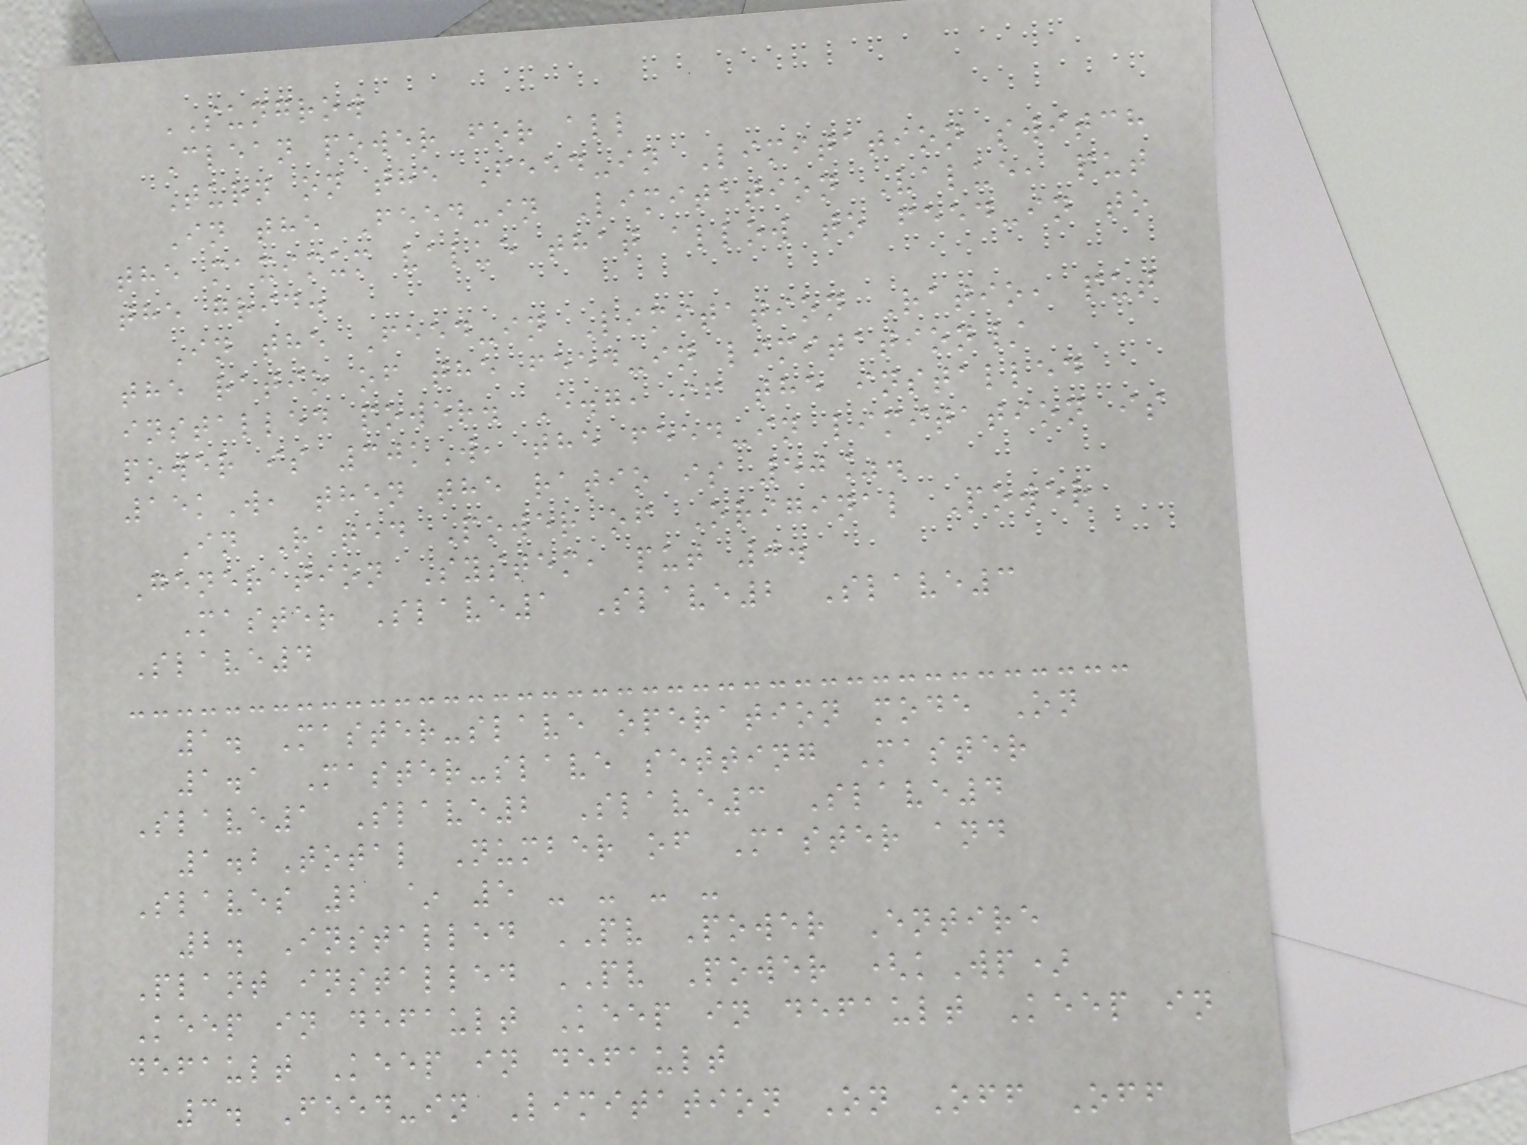SUNGROW
Clean power for all
Turn on the Feed-in Limitation switch
In the Feed-in Limitation Value, put
the maximum value that allow to feed-in to
the grid.
In the Feed-in Limitation Ratio, put
the ratio of the feed-in limitation/
installed power. E.g, if the installed
power is 30kW, the feed-in limitation is
15kW, then the ratio is 50%.
In Rated Power of Original Power
Generation System, put 0.
Master Slave1 Slave2 Slave3
Slave4
1. Master-slave operation mode On
1.1 Master-slave setting Master
Slave1 Slave2 Slave3 Slave4
1.2Total Number of Master and
Slaves 2 ~ 5 - - - -
2. Installed PV Power Entire
Plant installed PV Power (kWp)
Keep in default Keep in default Keep in
default Keep in default
3. Feed-in Limitation On Off Off
